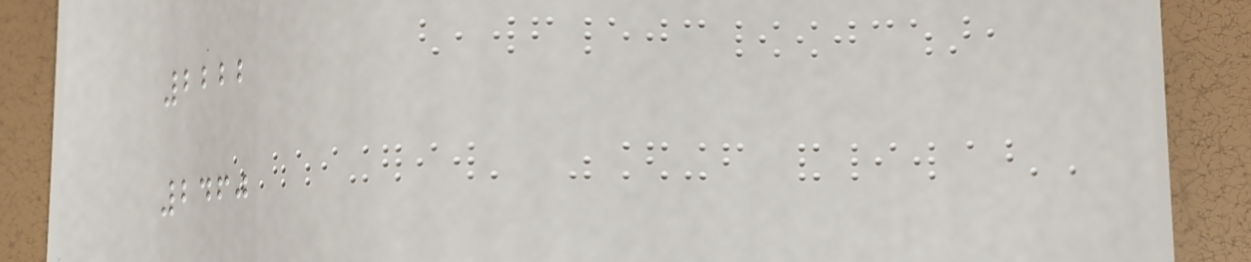2222
2460
